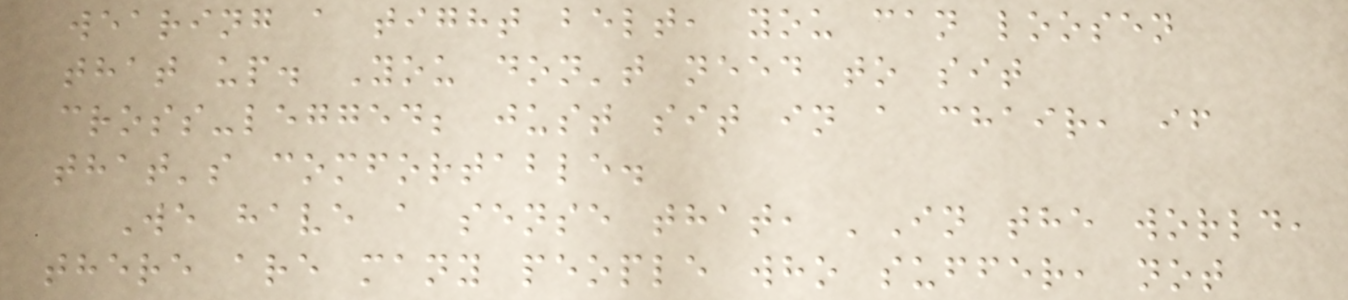wearing a tight belt, you can loosen
that up. You don't need to sit
cross-legged; just sit in a chair, if
that's comfortable.
We have a sense that, 'In the world,
there are many people who suffer, not
